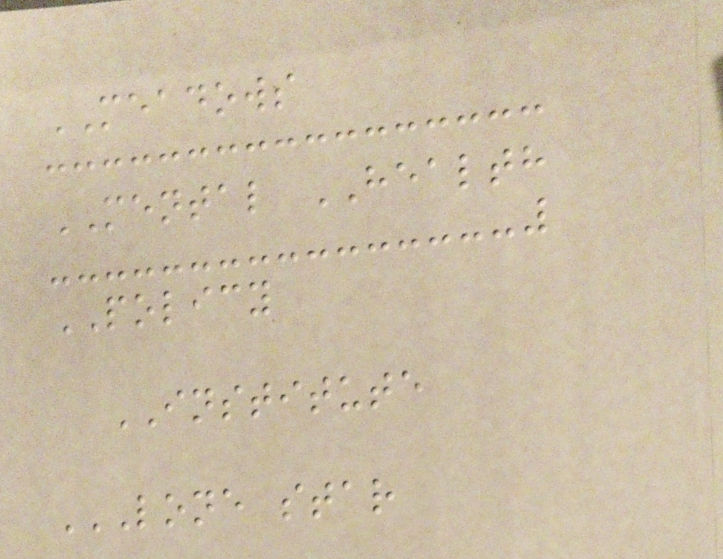MEADOWS
MENTAL HEALTH
POLICY
INSTITUTE
LONE STAR
